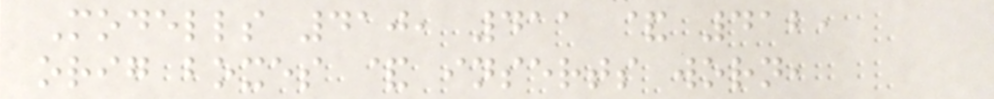Modells 410, 411 & 412,
orig boxes & inserts worn,
